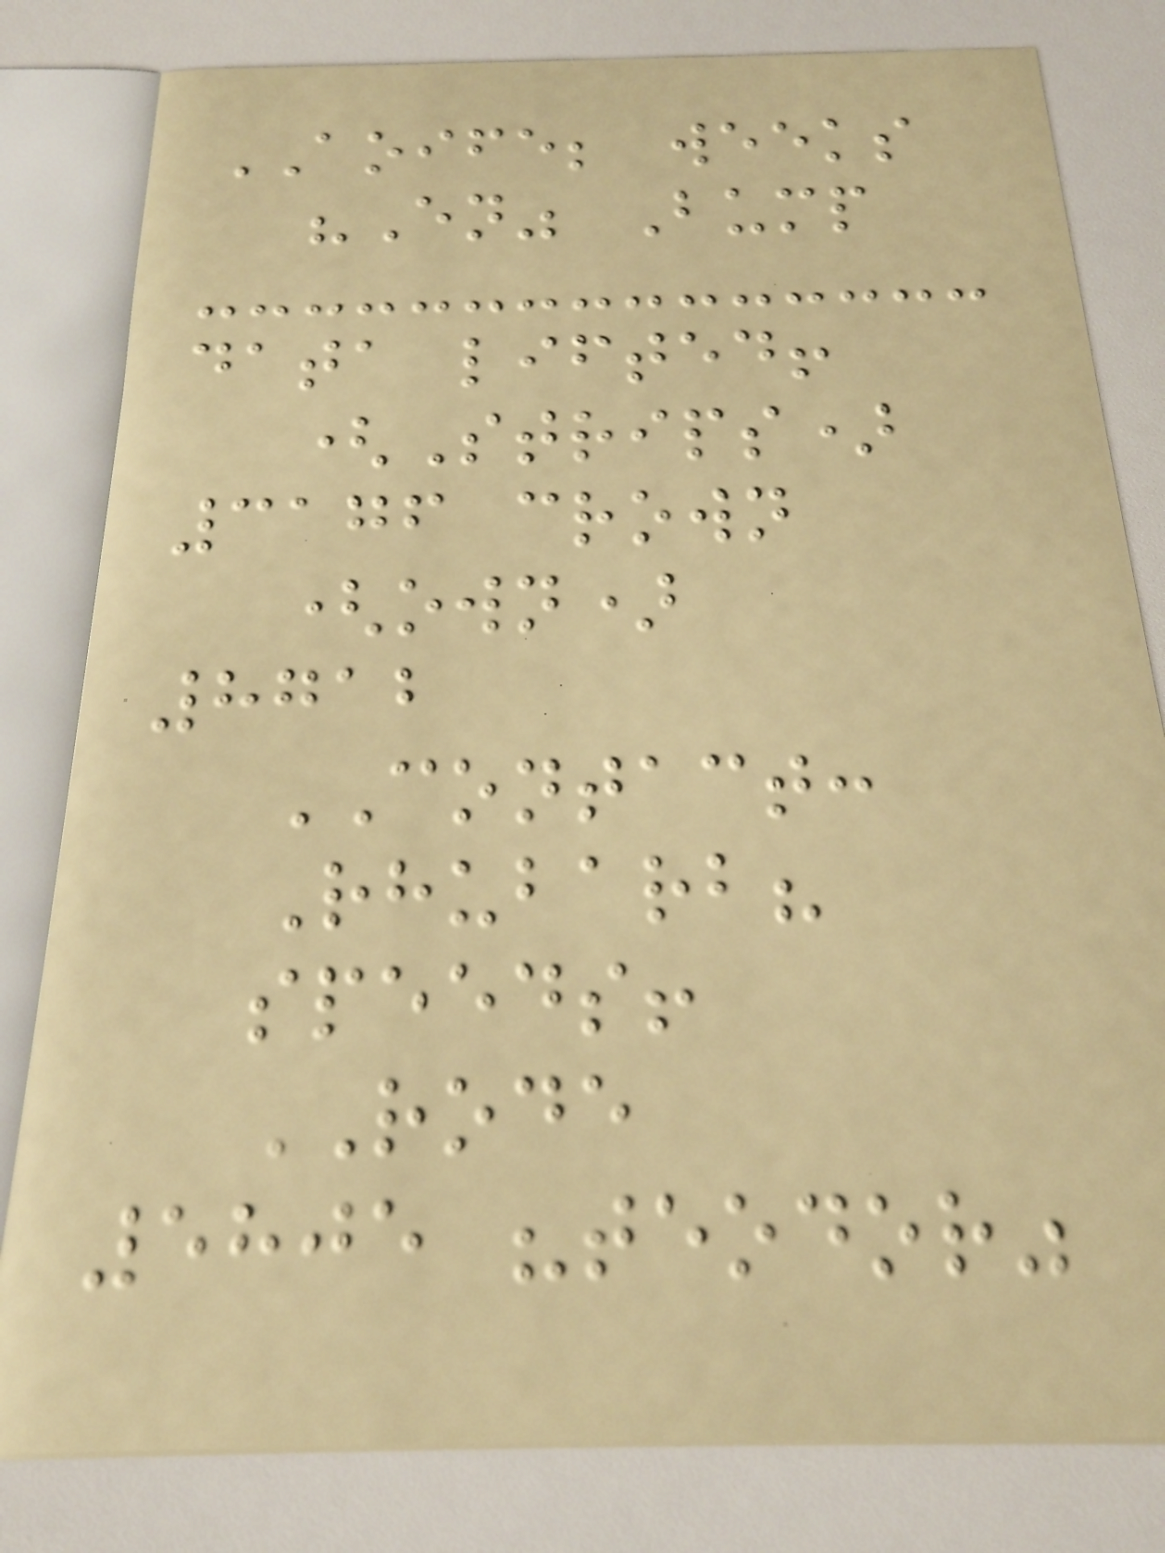AOIFE; weeks
"En" Bump
data lifted!
(Strips)
3176 crown
(own)
8712
CONTACT:
Rhubarb?
speeds!
RODE
5805 "teodor"
